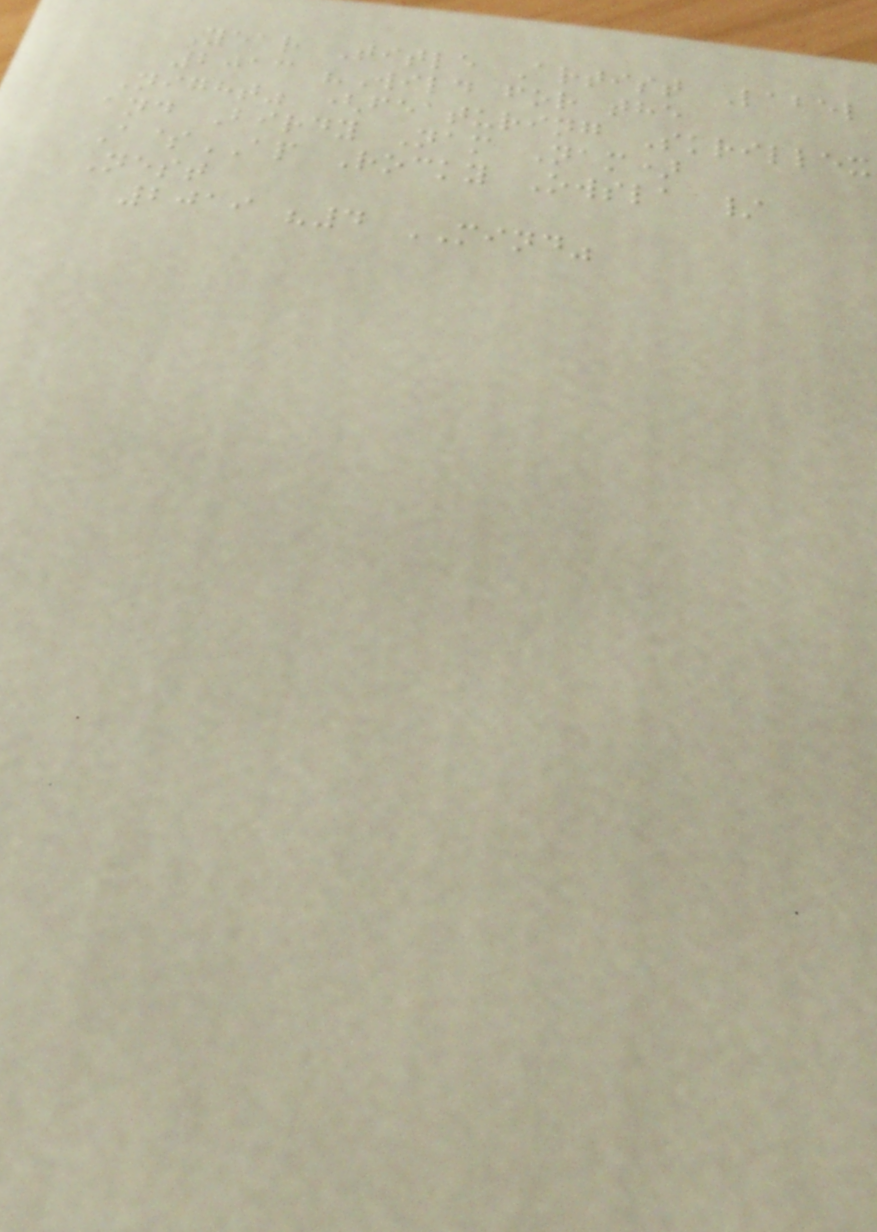Year Title Artist Label
2013 "Wild for the
Night" (featuring Skrillex
and Birdy Nam Nam)
A$AP Rocky Owsla /
Nest
2019 "4 MIND"
